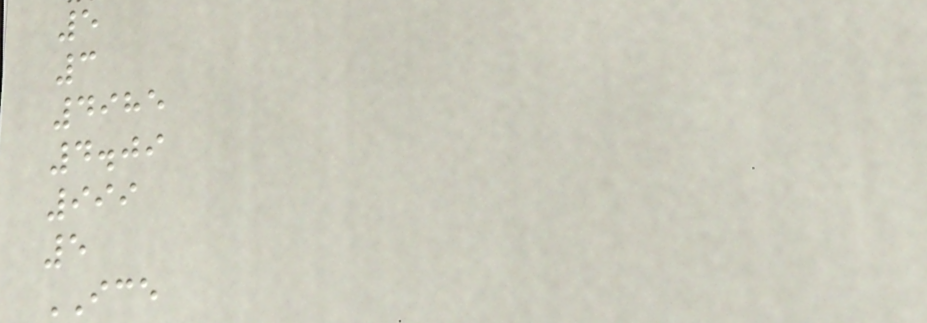5
3
4985
4.09
999
5
ICE
